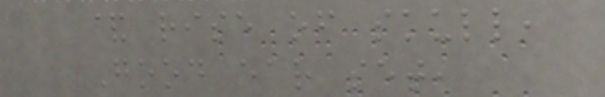& rise of skull,
Good ear set,
